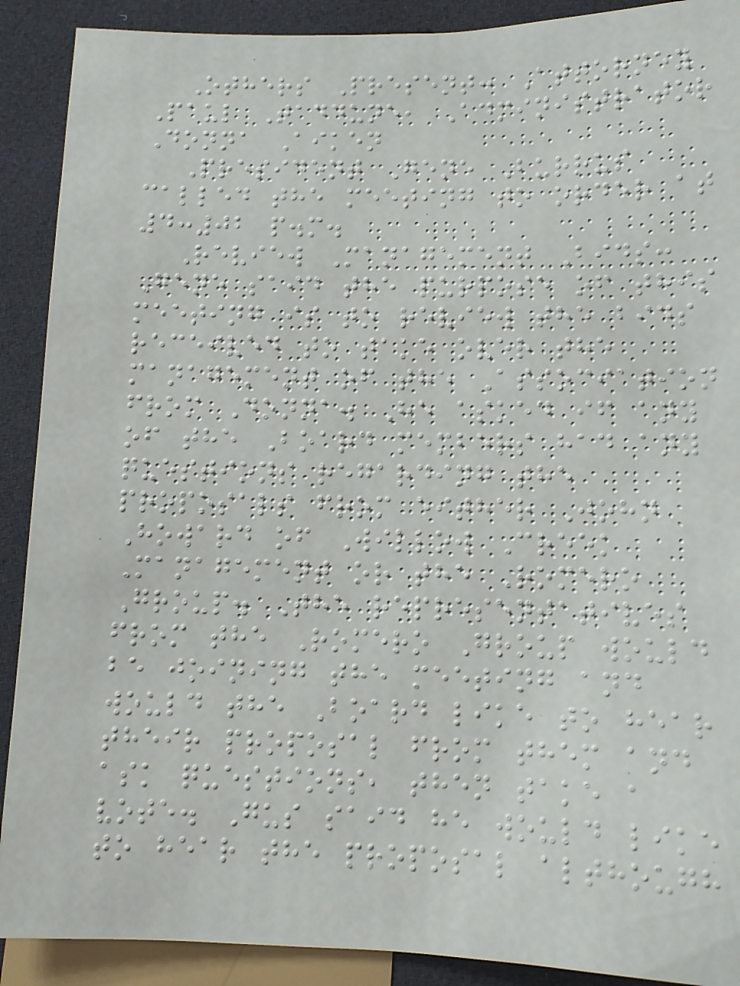Others Present: Attorney
Paul Taddune, Administrator
Donna Aiken
President Gene Burrus
called the meeting to order at
4:02 p.m.
Review Management Bids:
Gene said the purpose of this
meeting is to review the bids
received to take over the
management of the Association
from Donna. He asked if any
of the Board members had any
questions regarding the
proposals from either John
Howard of Willow Creek
Management or the Romero
Group. The representatives
from the Romero Group would
be joining the meeting and
would the Board like to hear
their proposal from them and
ask questions, then take a
vote. Gus said he would like
to hear the proposal although
